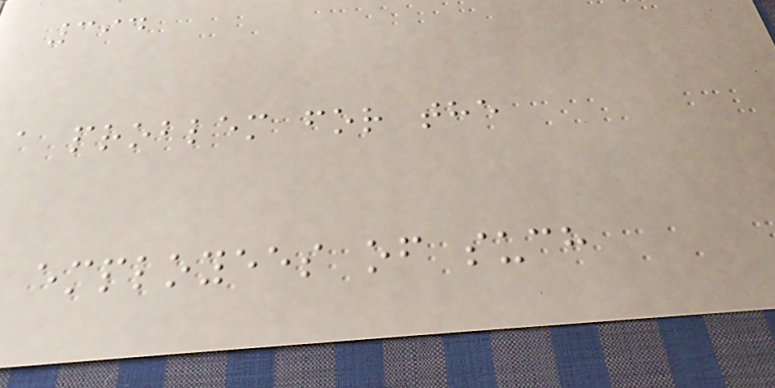394
a problem for the
employees of such
